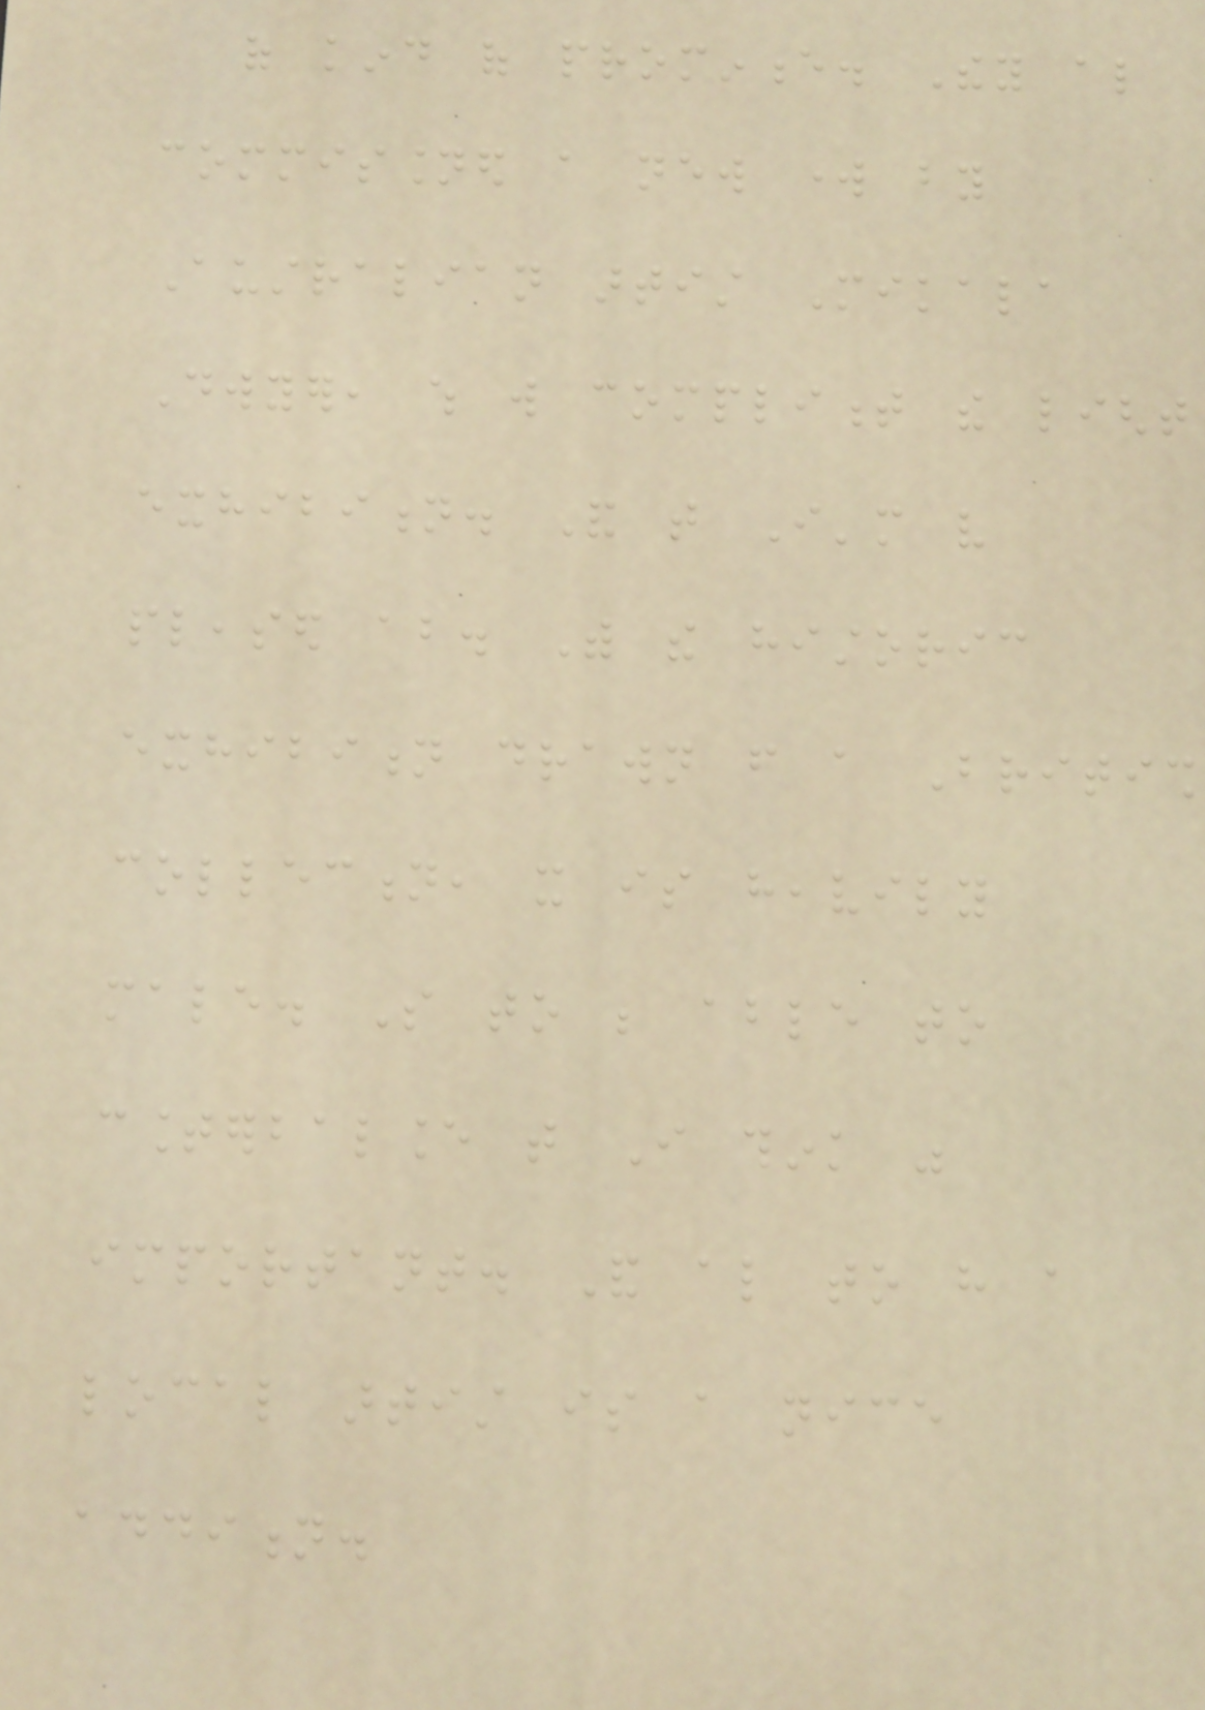of kind of prominence. They also
commissioned a new work by
Australian artist Mikala
Dwyer, which will compliment the light
exhibition. And that I'm very
pleased about. With the historic
exhibition drawn from a British
collection, it is heavily
male. So to be able to
counterbalance that I think was
important. And also to have a
local artist is a nice
addition.
